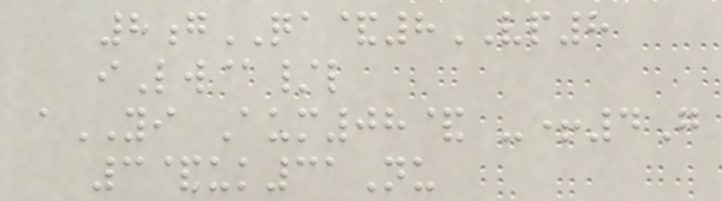8gQA&8VP8
iLw@/l
aYI Aum08& -+4G
3&uk31Nu
